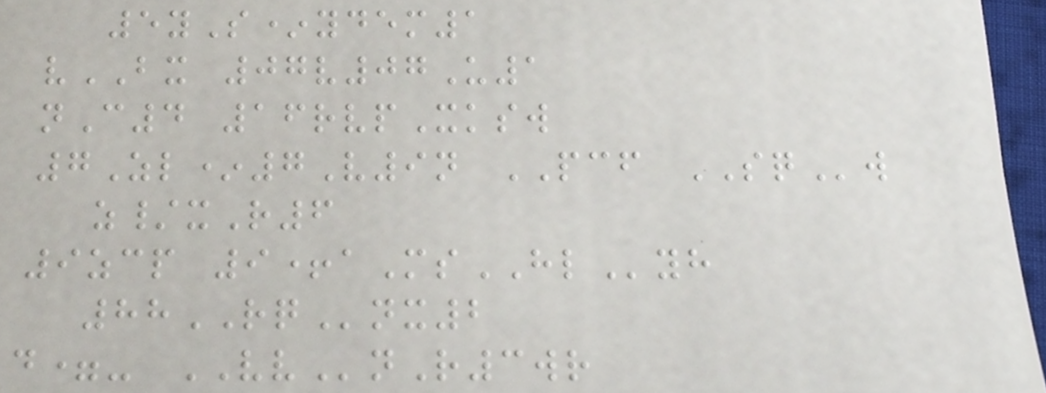5yS*ydem1
vBX 07v07U1
nC4 16rvpXksw
7Zl*7V9n PCF SQw
z/xR6
9zcp 9+aMsHLyh
88RQnx2
d=- VVnR3wr
